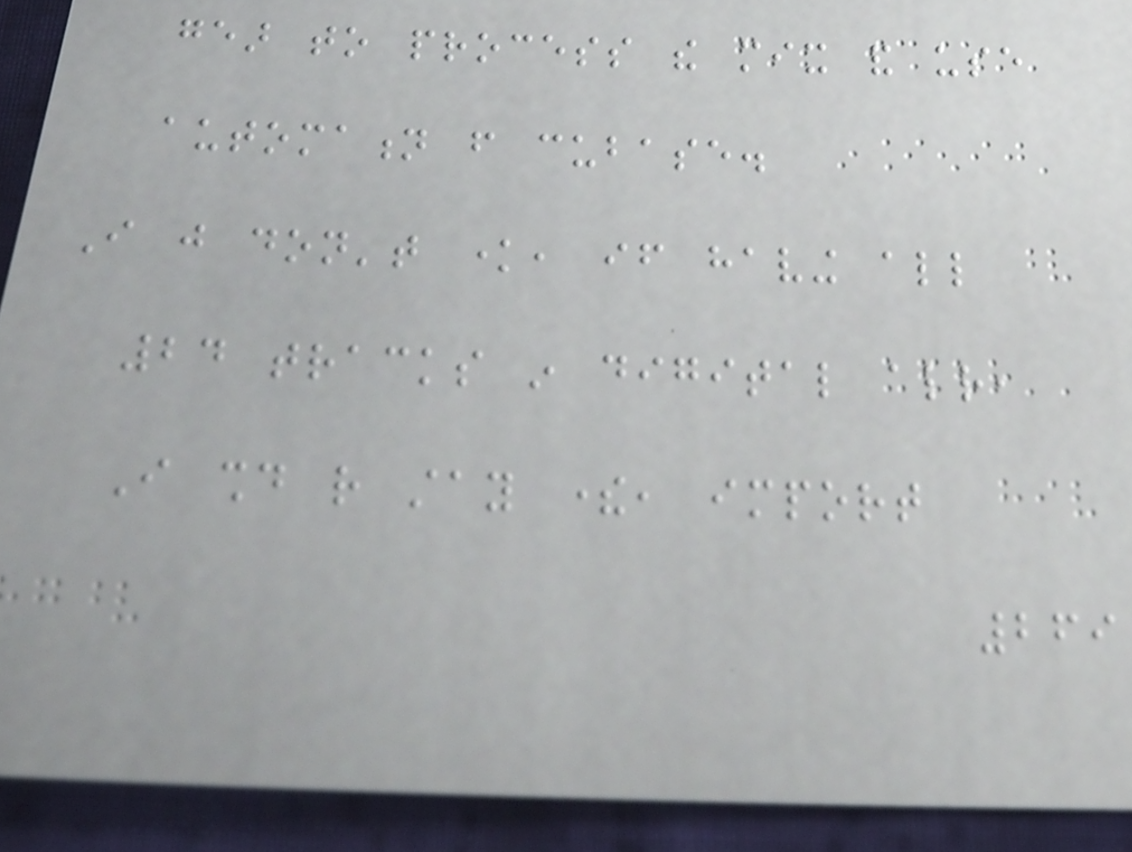gear to process the mix and use
automation from cubase.
I just don't know, if having all
24 tracks in digital already,
I should rather stay there, import
269
